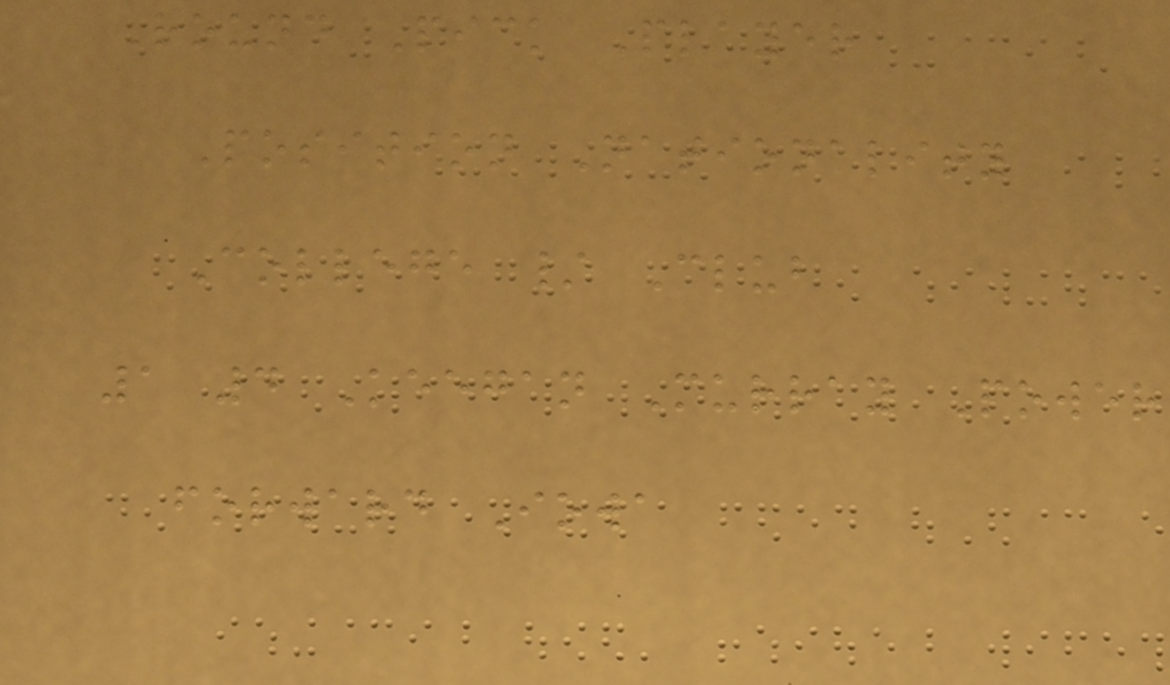Round Pick Player
Position Nationality
College / Club
1 4 Keegan Murray Power
forward Iowa
